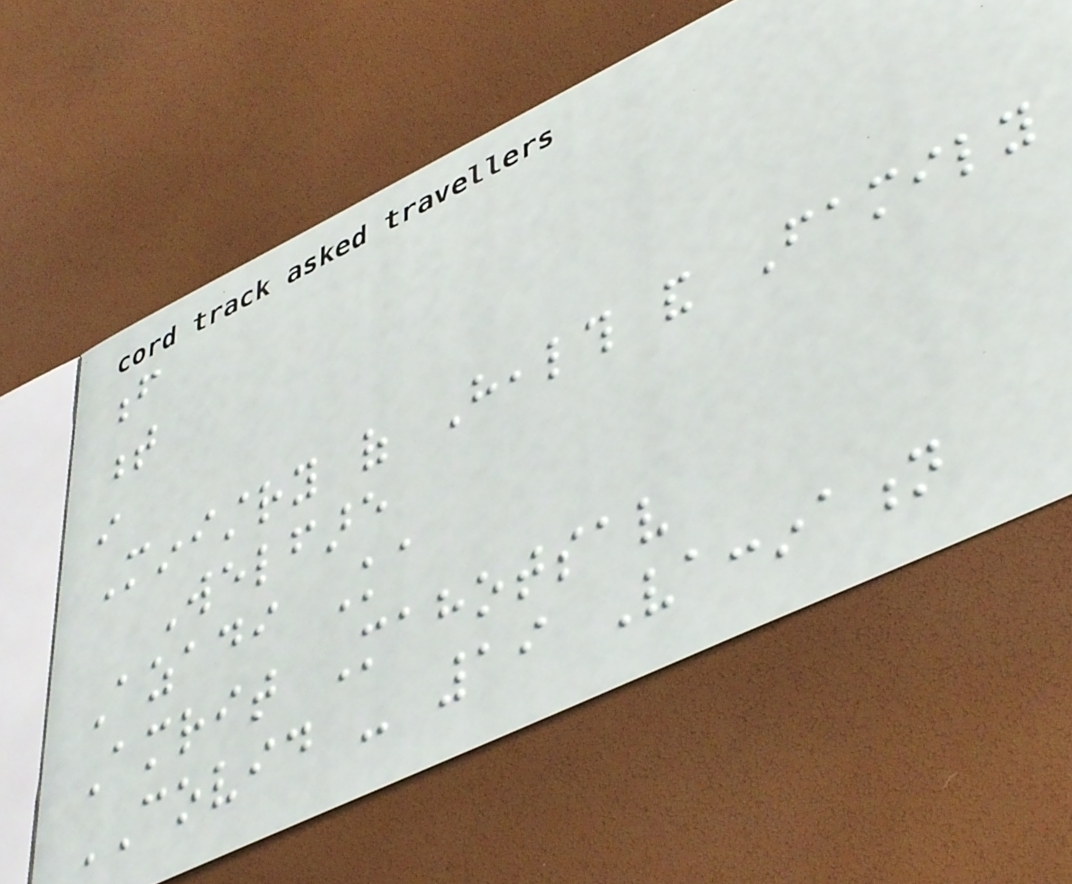f
t
in
Ministry of Health and Family
Welfare
Azadi Ka
Amrit Mahotsav
COVID - 19 Vaccination
